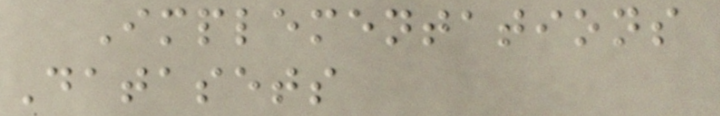Implementations
Datasets
